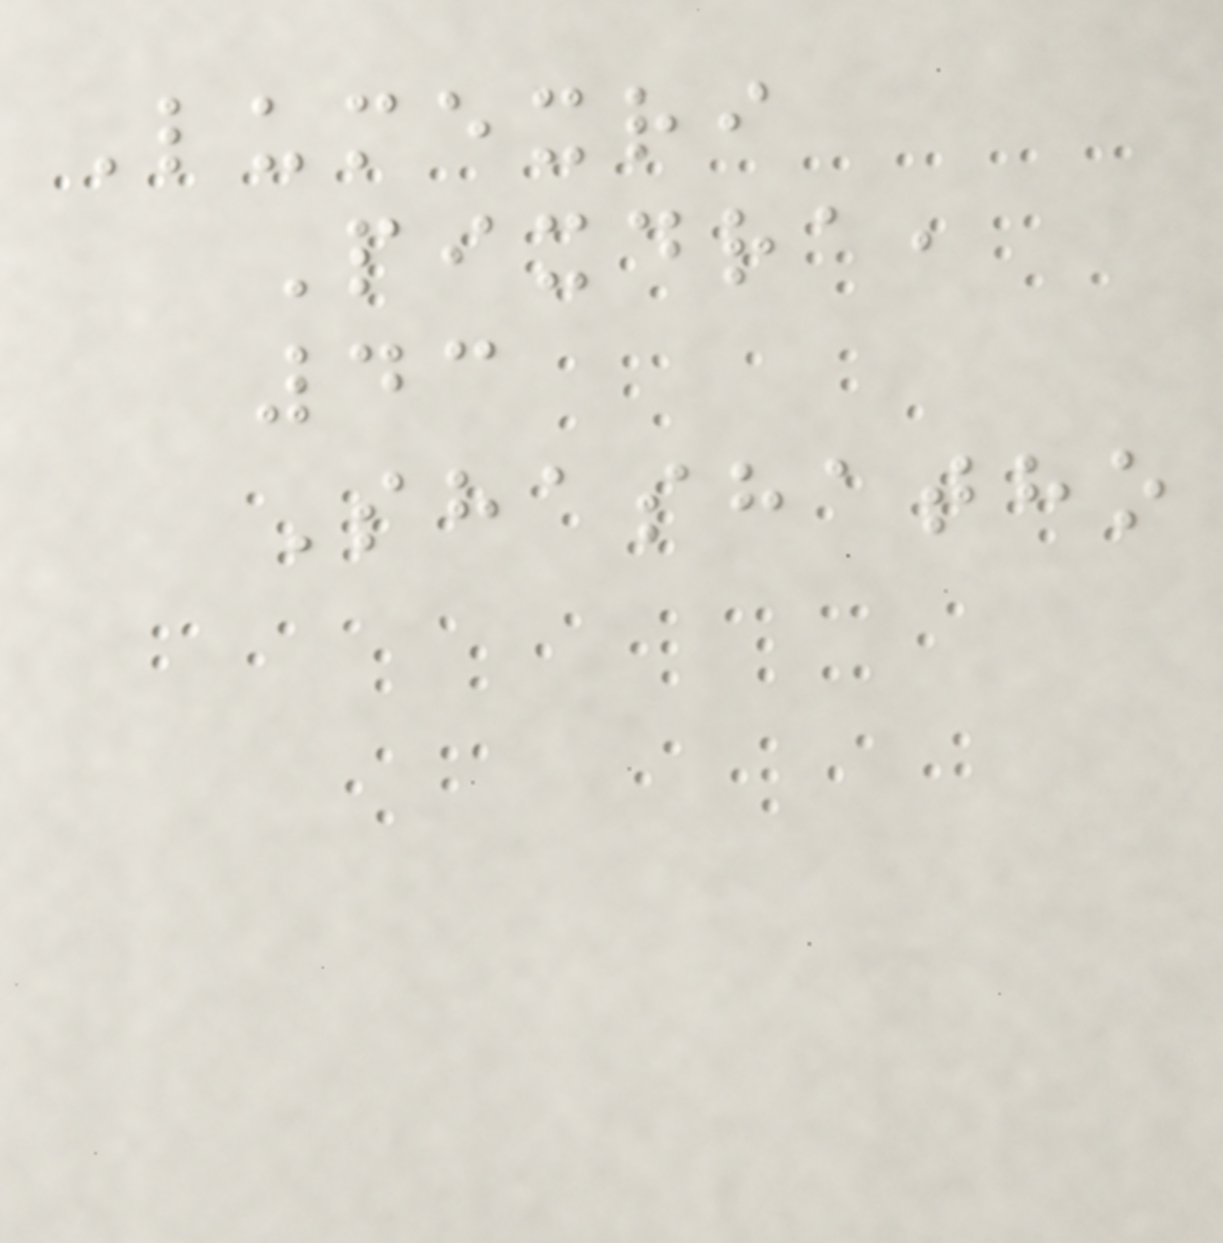Lumexri
Pixdra,
43
Shashatho
